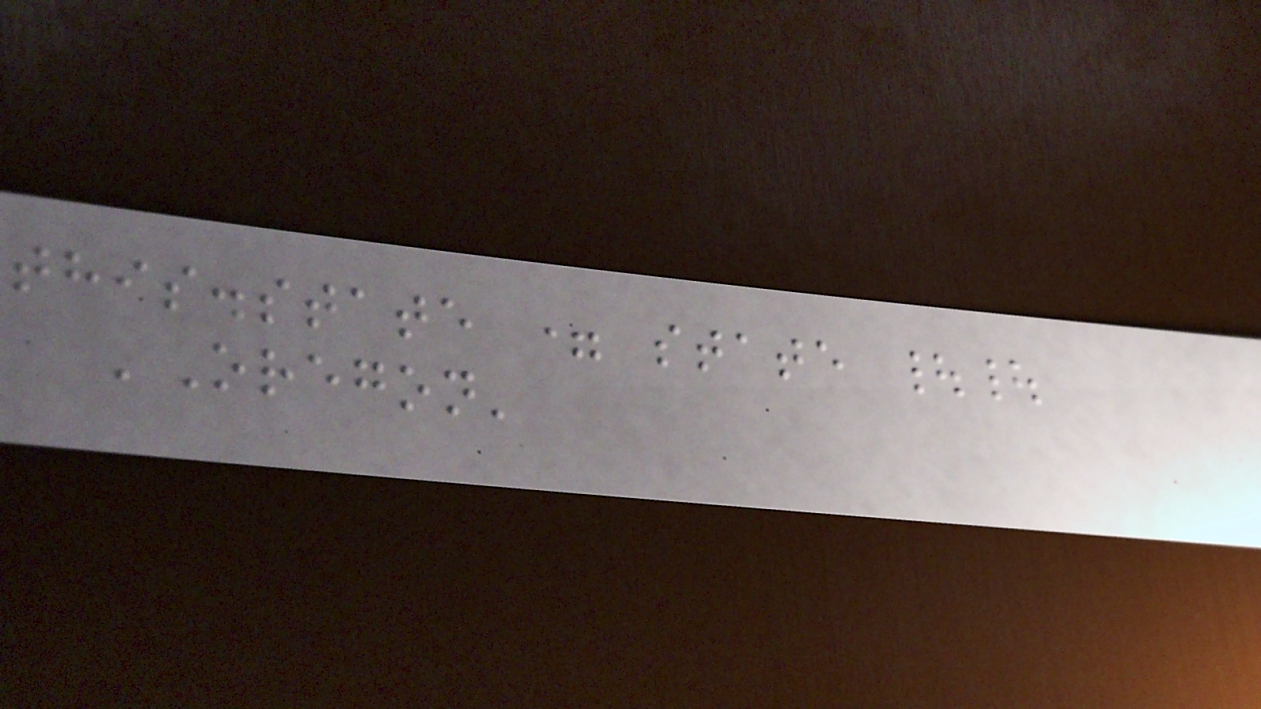this.state = state ||
'Oregon'
